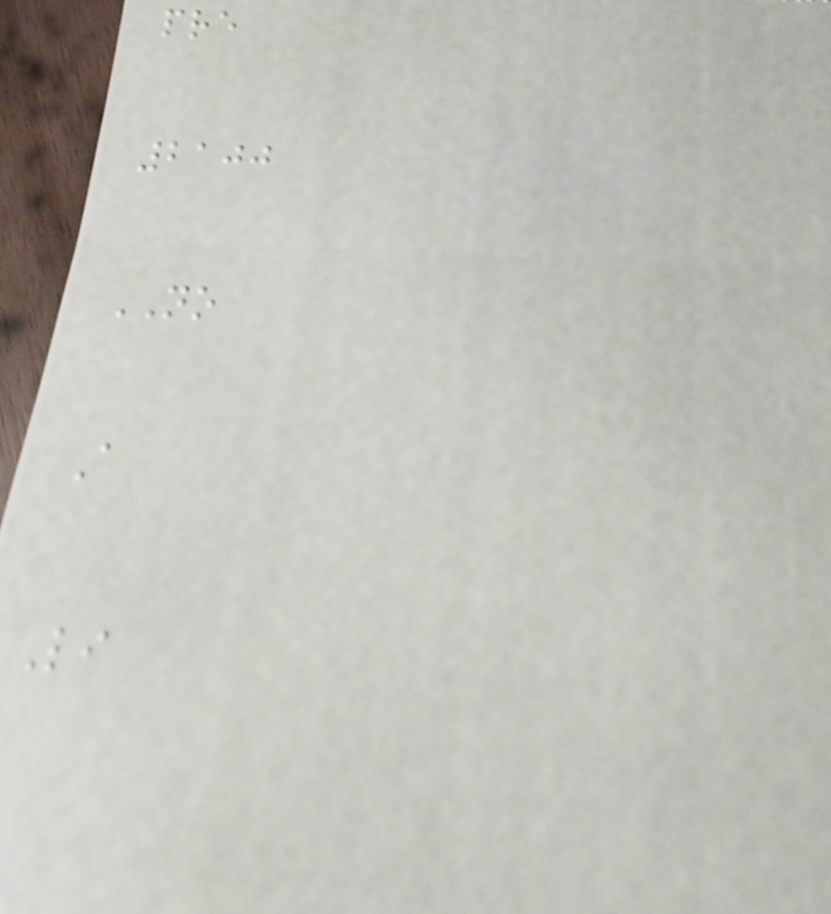pre
2100
NO
A
Li
